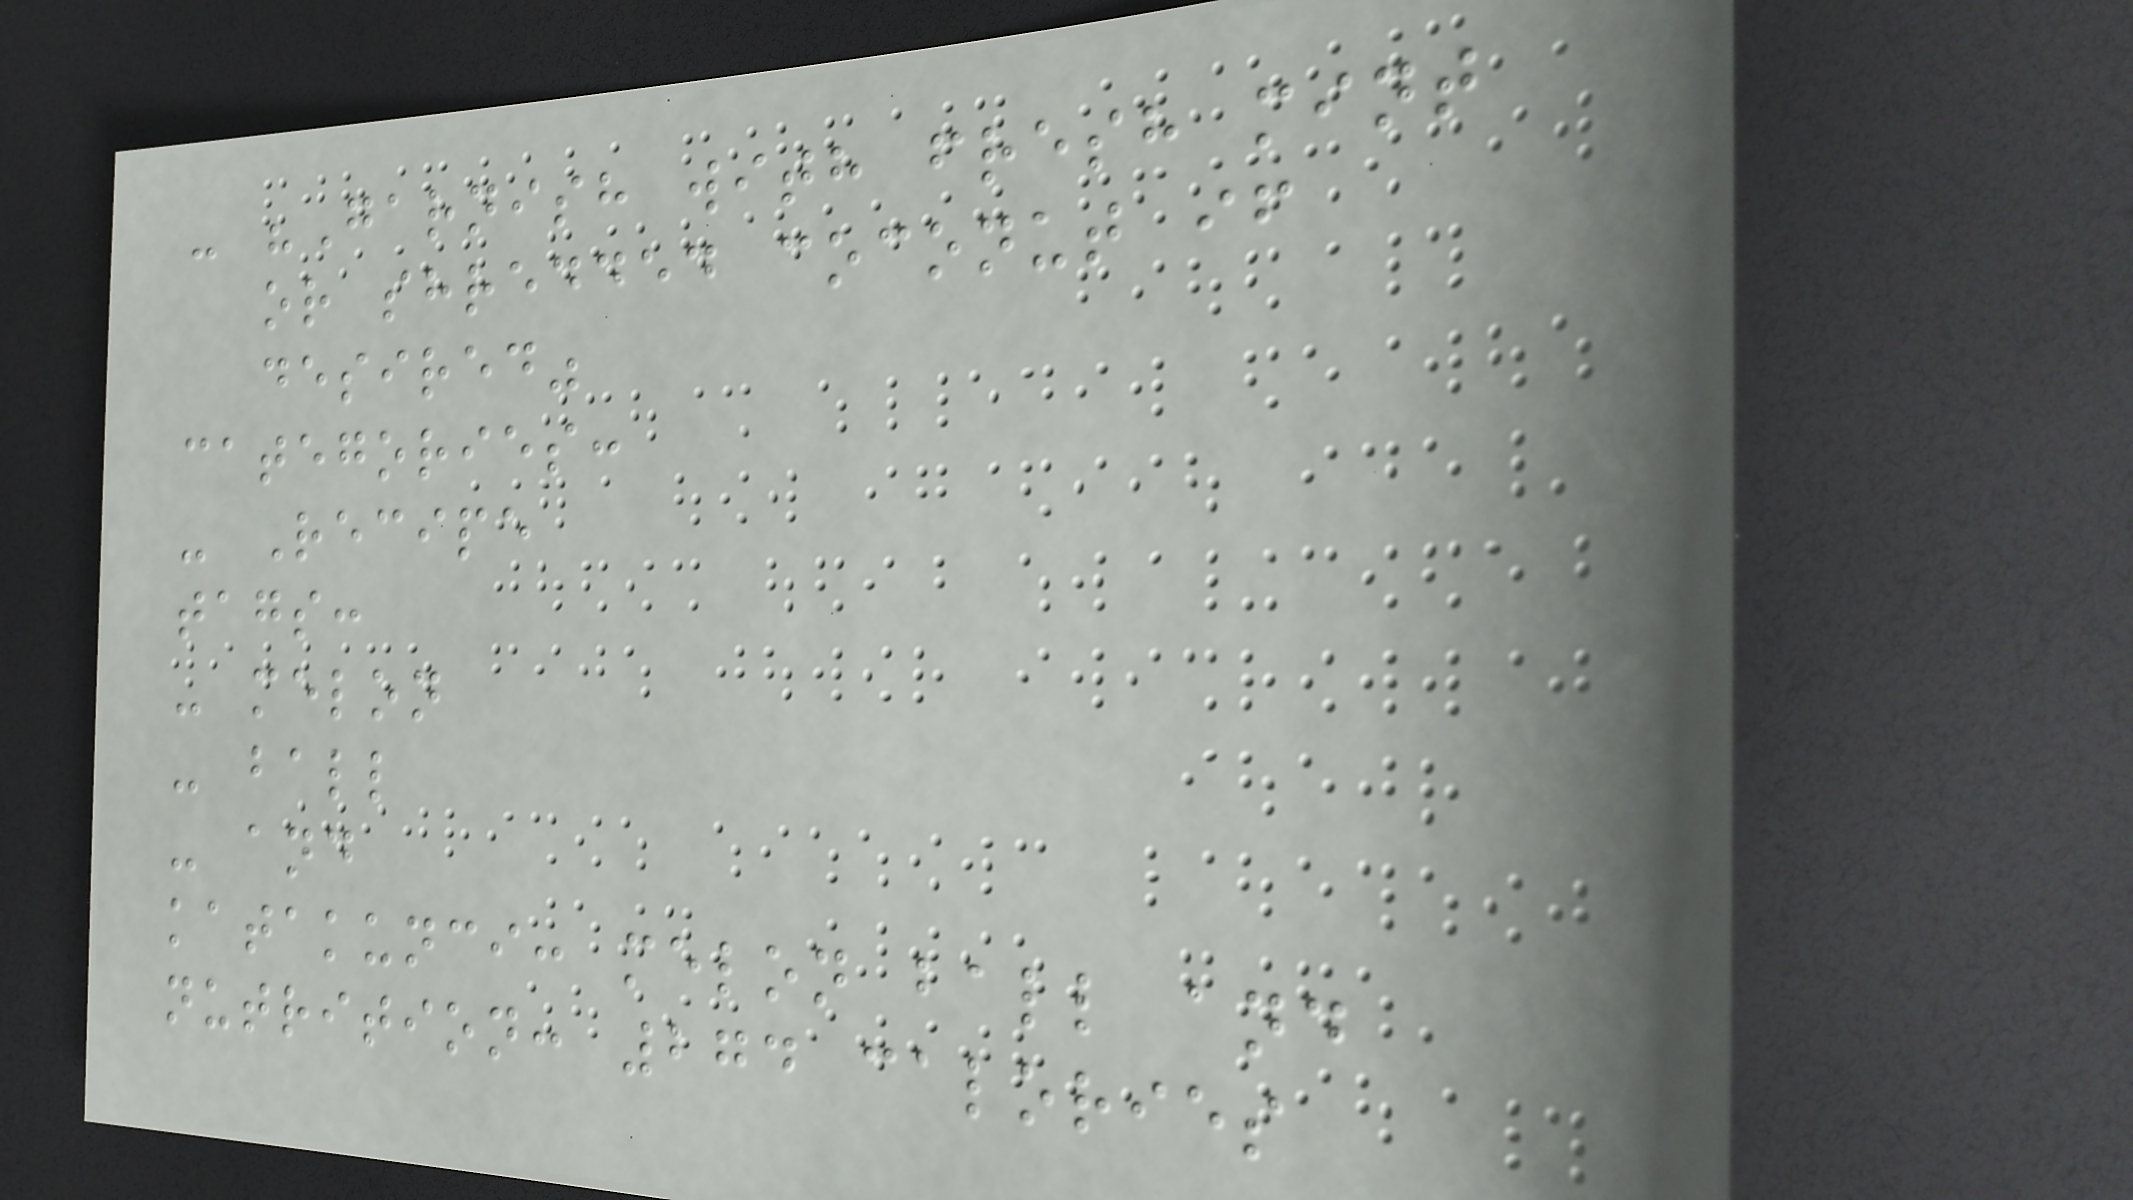- "Garnish with fresh mint
or shredded coconut if
desired"
categories:
- Recipe
tags:
- melon
- ball
- and
katakunci: melon ball and
nutrition: 274 calories
